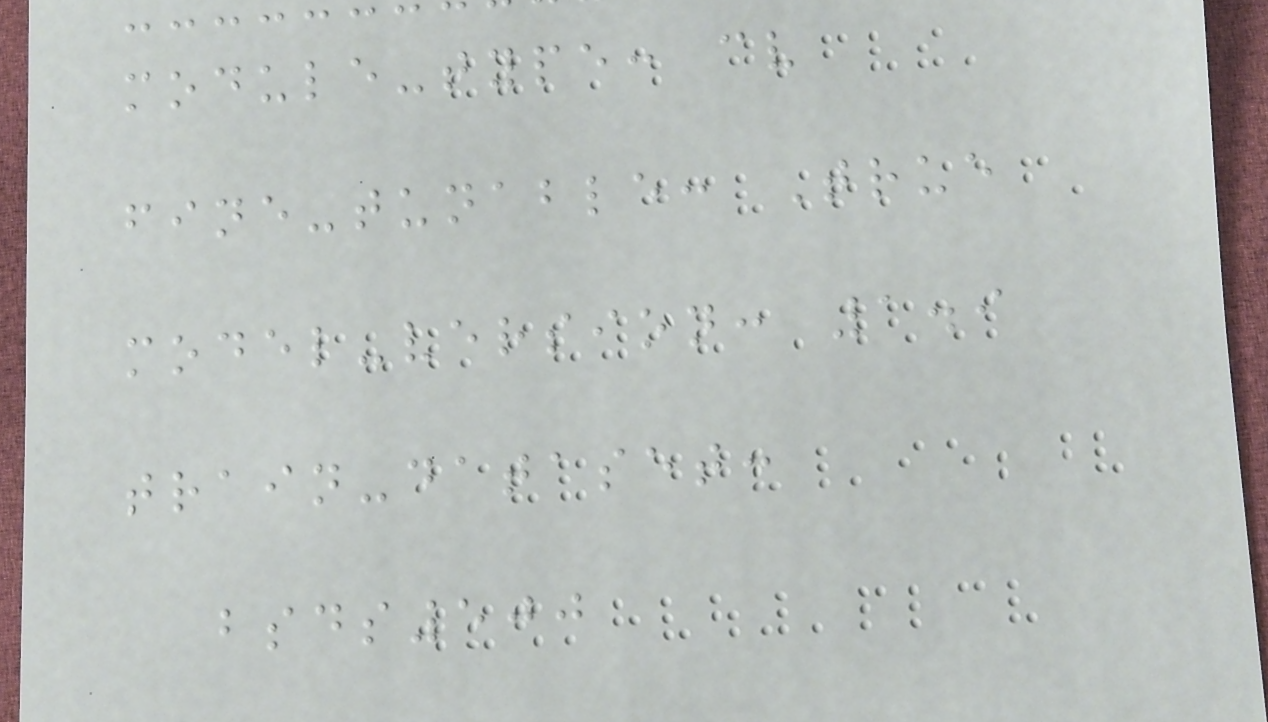module-type: cv
fine-tunable: True
model-version: 1.9
train-dataset:
bsds500
